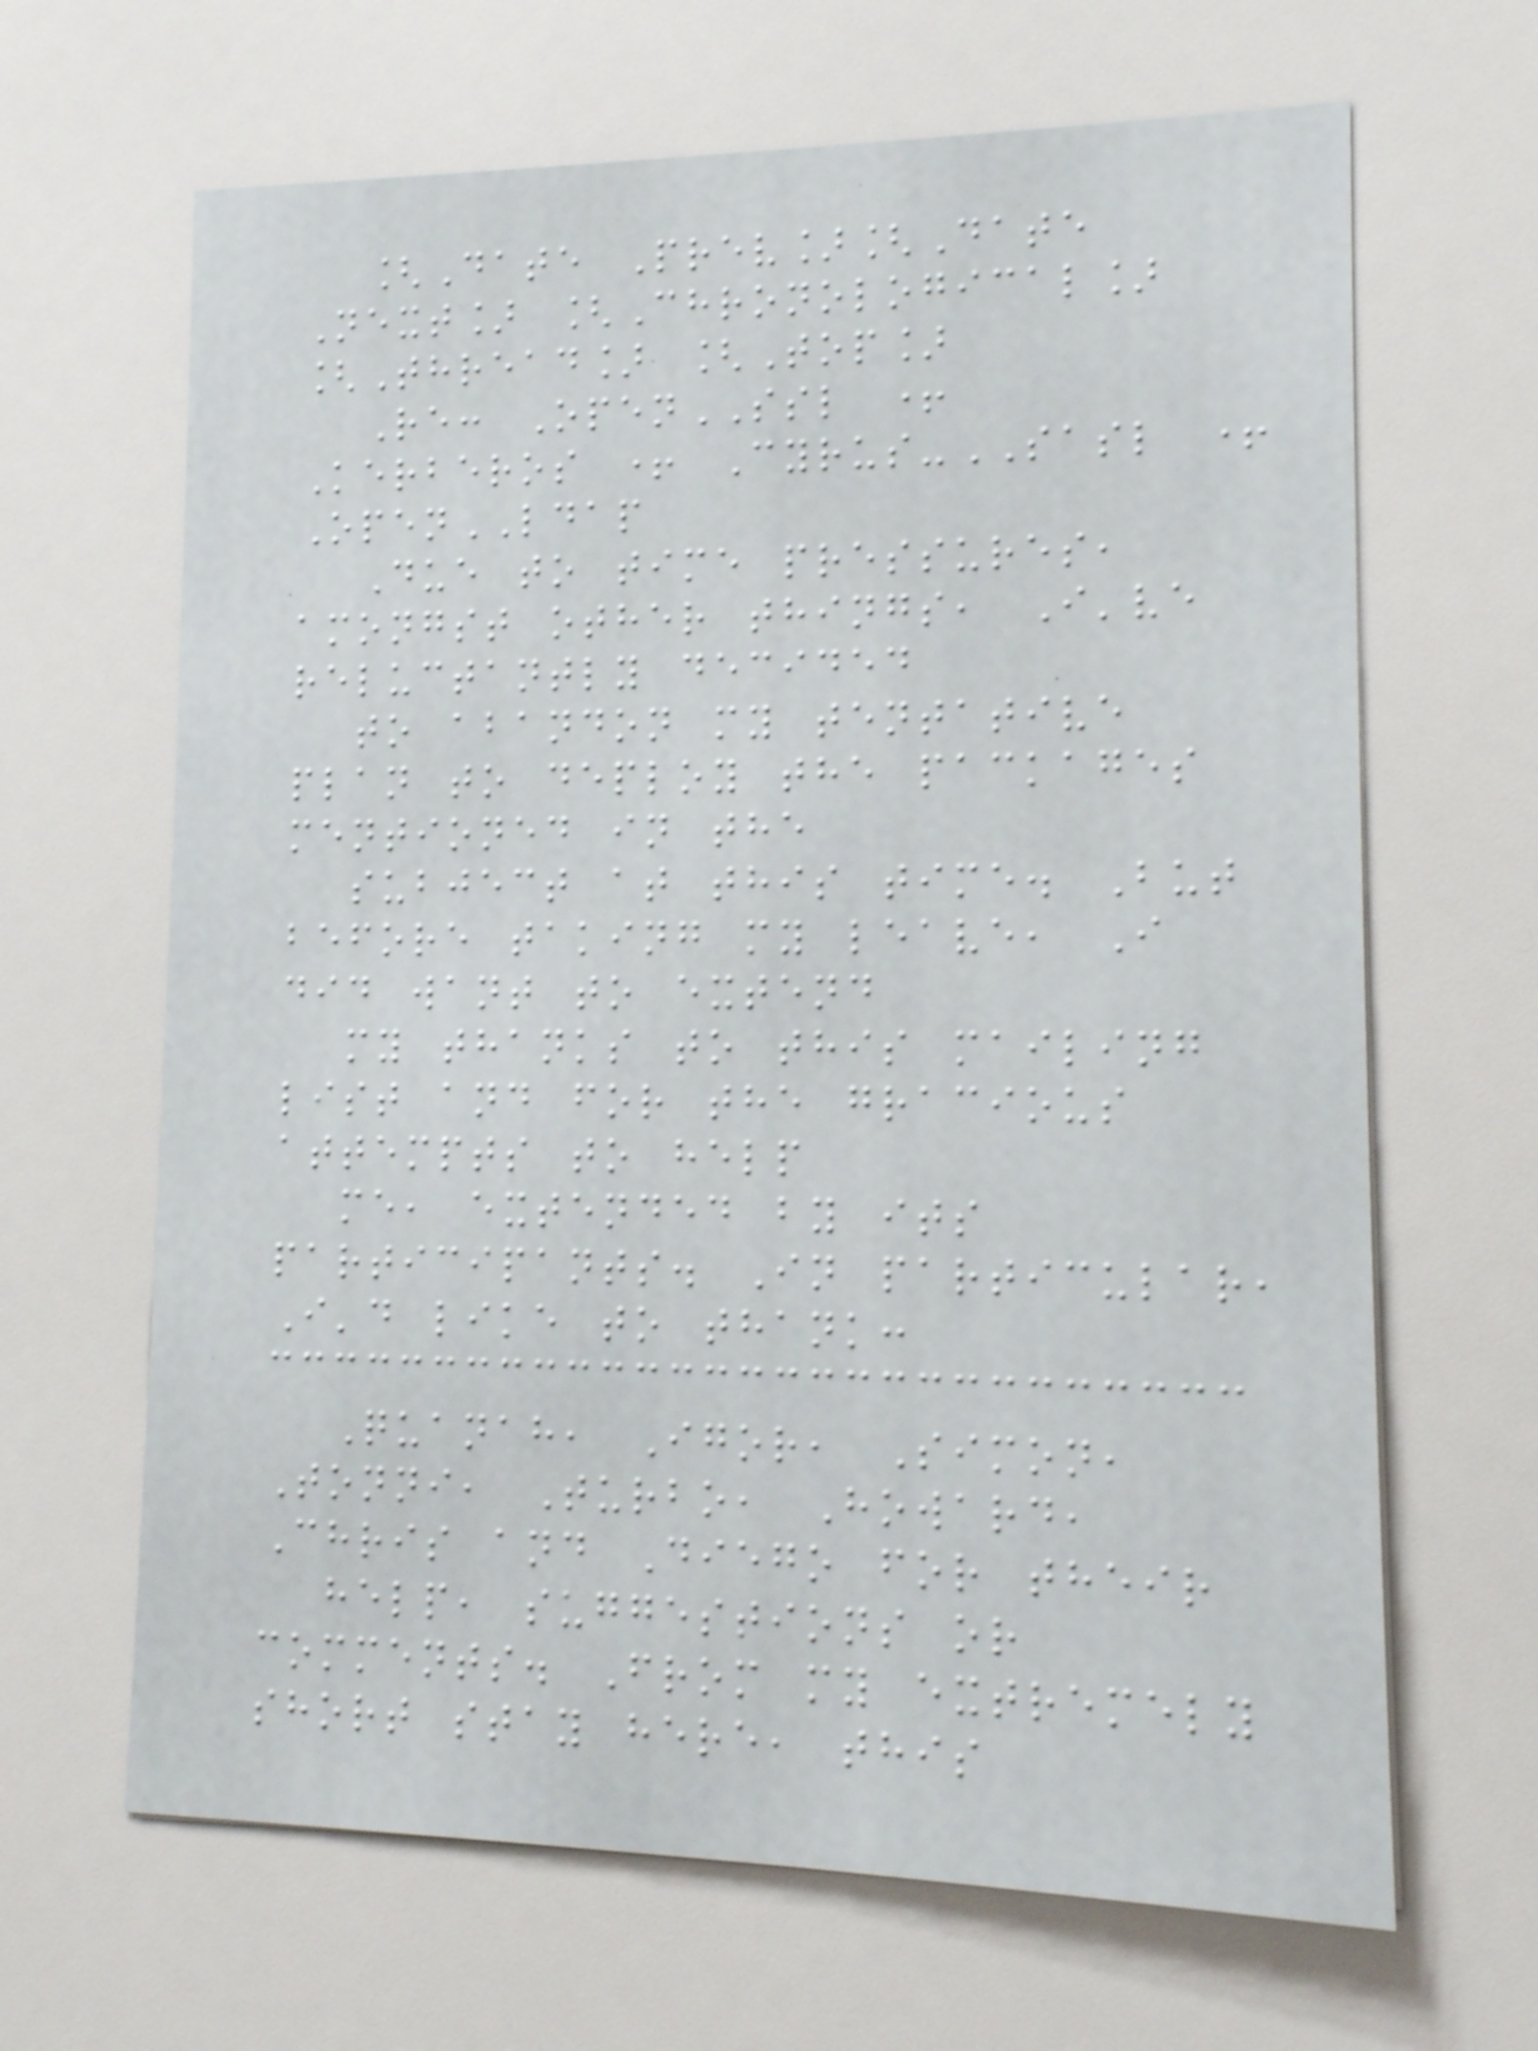[Date Prev][Date
Next] [Chronological]
[Thread] [Top]
Re: OpenSSL +
Kerberos + Cyrus-SASL +
OpenLDAP
Due to time pressures,
amongst other things, I've
reluctantly decided
to abandon my tentative
plan to deploy the packages
mentioned in the
subject at this time. But
before taking my leave, I
did want to extend
my thanks to this mailing
list and for the gracious
attempts to help
me, extended by its
participants. In particular,
I'd like to thank:
Quanah, Igor, Simon,
Tonni, Turbo, Howard,
Chris and Diego for their
help, suggestions or
comments. From my extremely
short stay here, this
